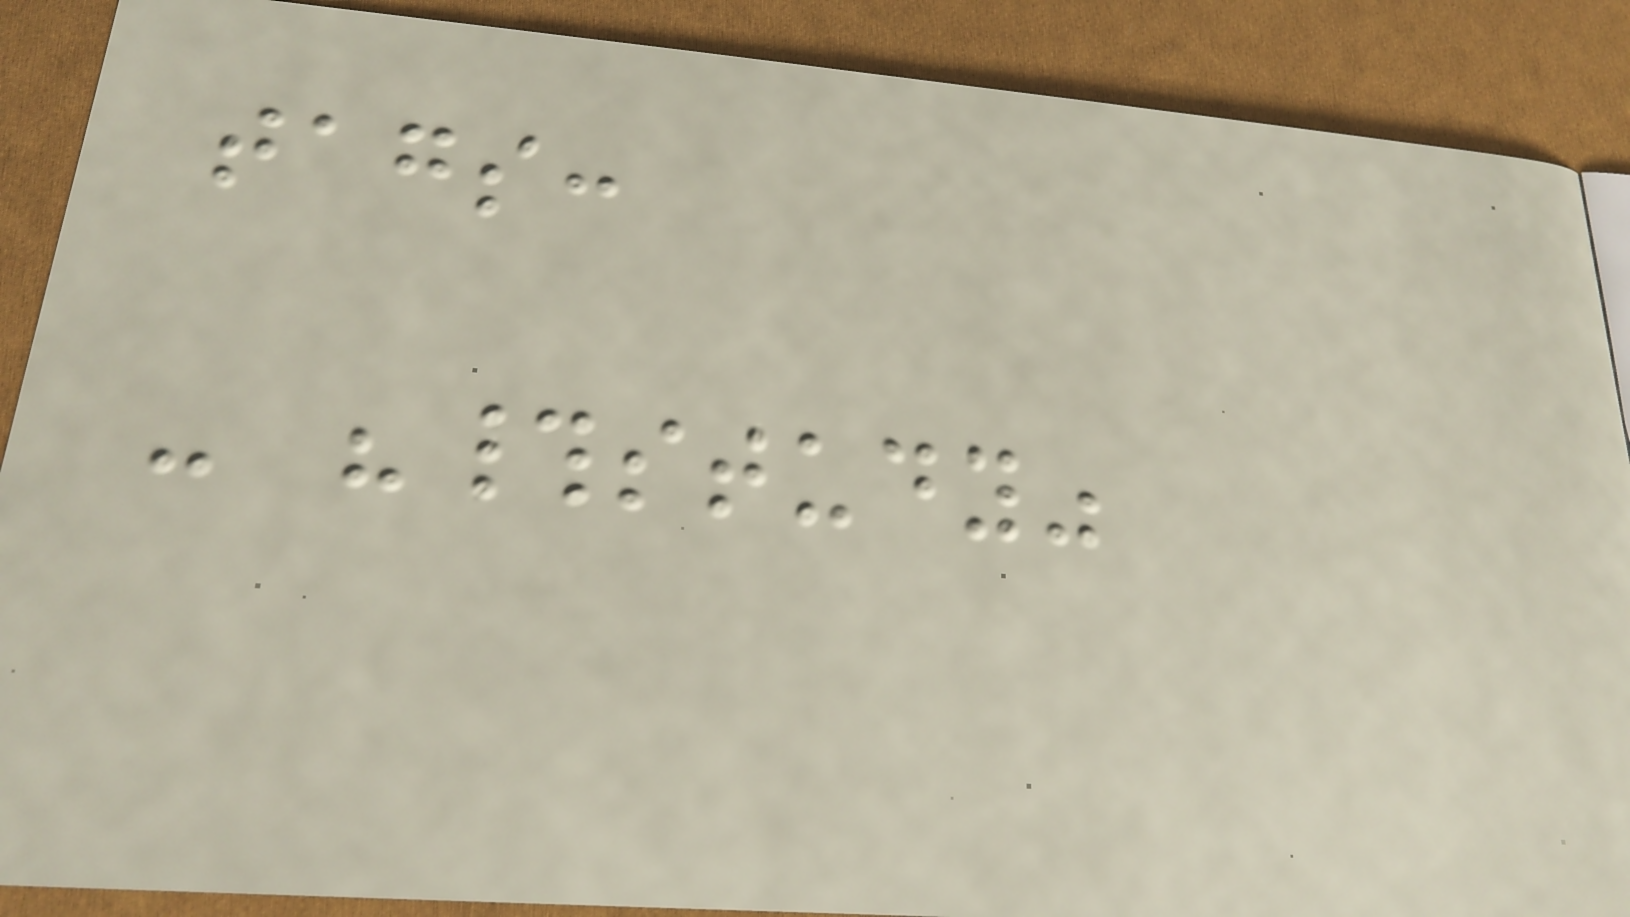tags:
- "#study"
